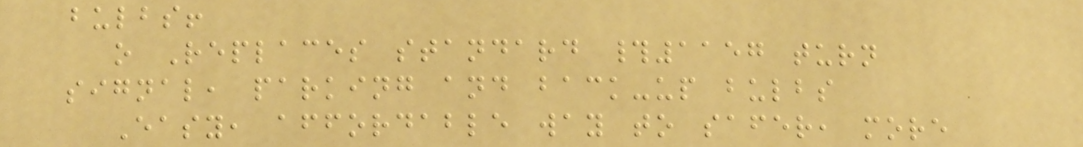bulbs!
o Replaces standard #1157 turn
signal, parking and back-up bulbs
Easy, affordable way to safer, more
